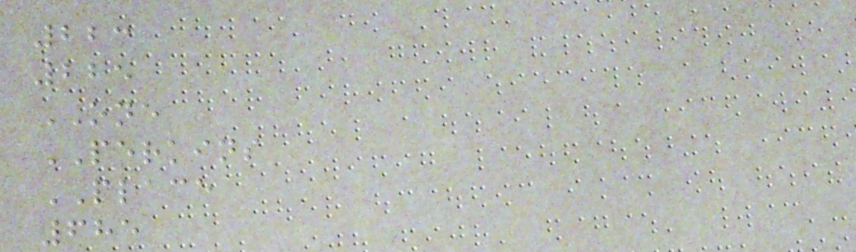223
225
ONE
PERKINS
PLACE
685
